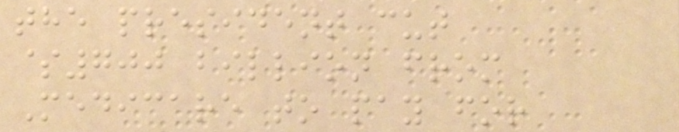the president cut
$700 billion from
Medicare to pay for
